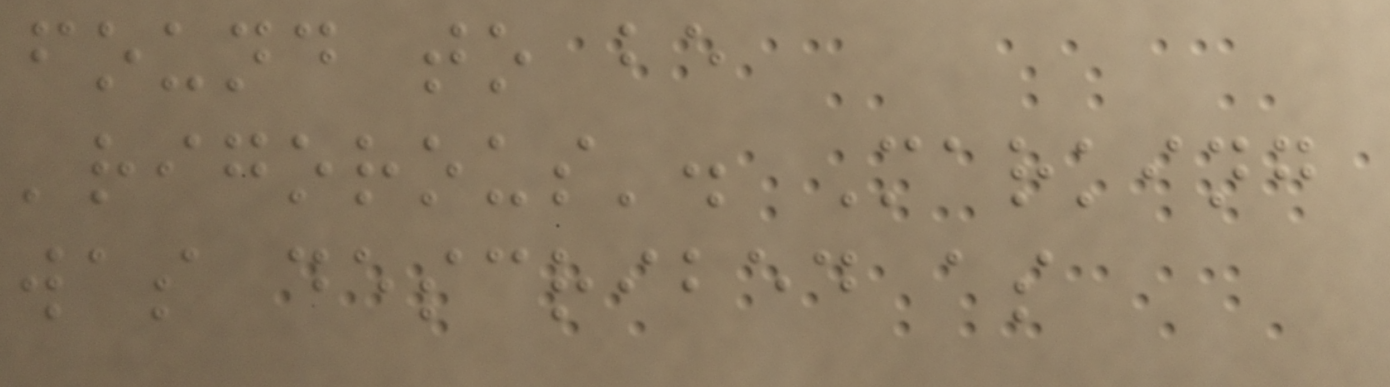found to be
'rigorous'. Marking
was described as
